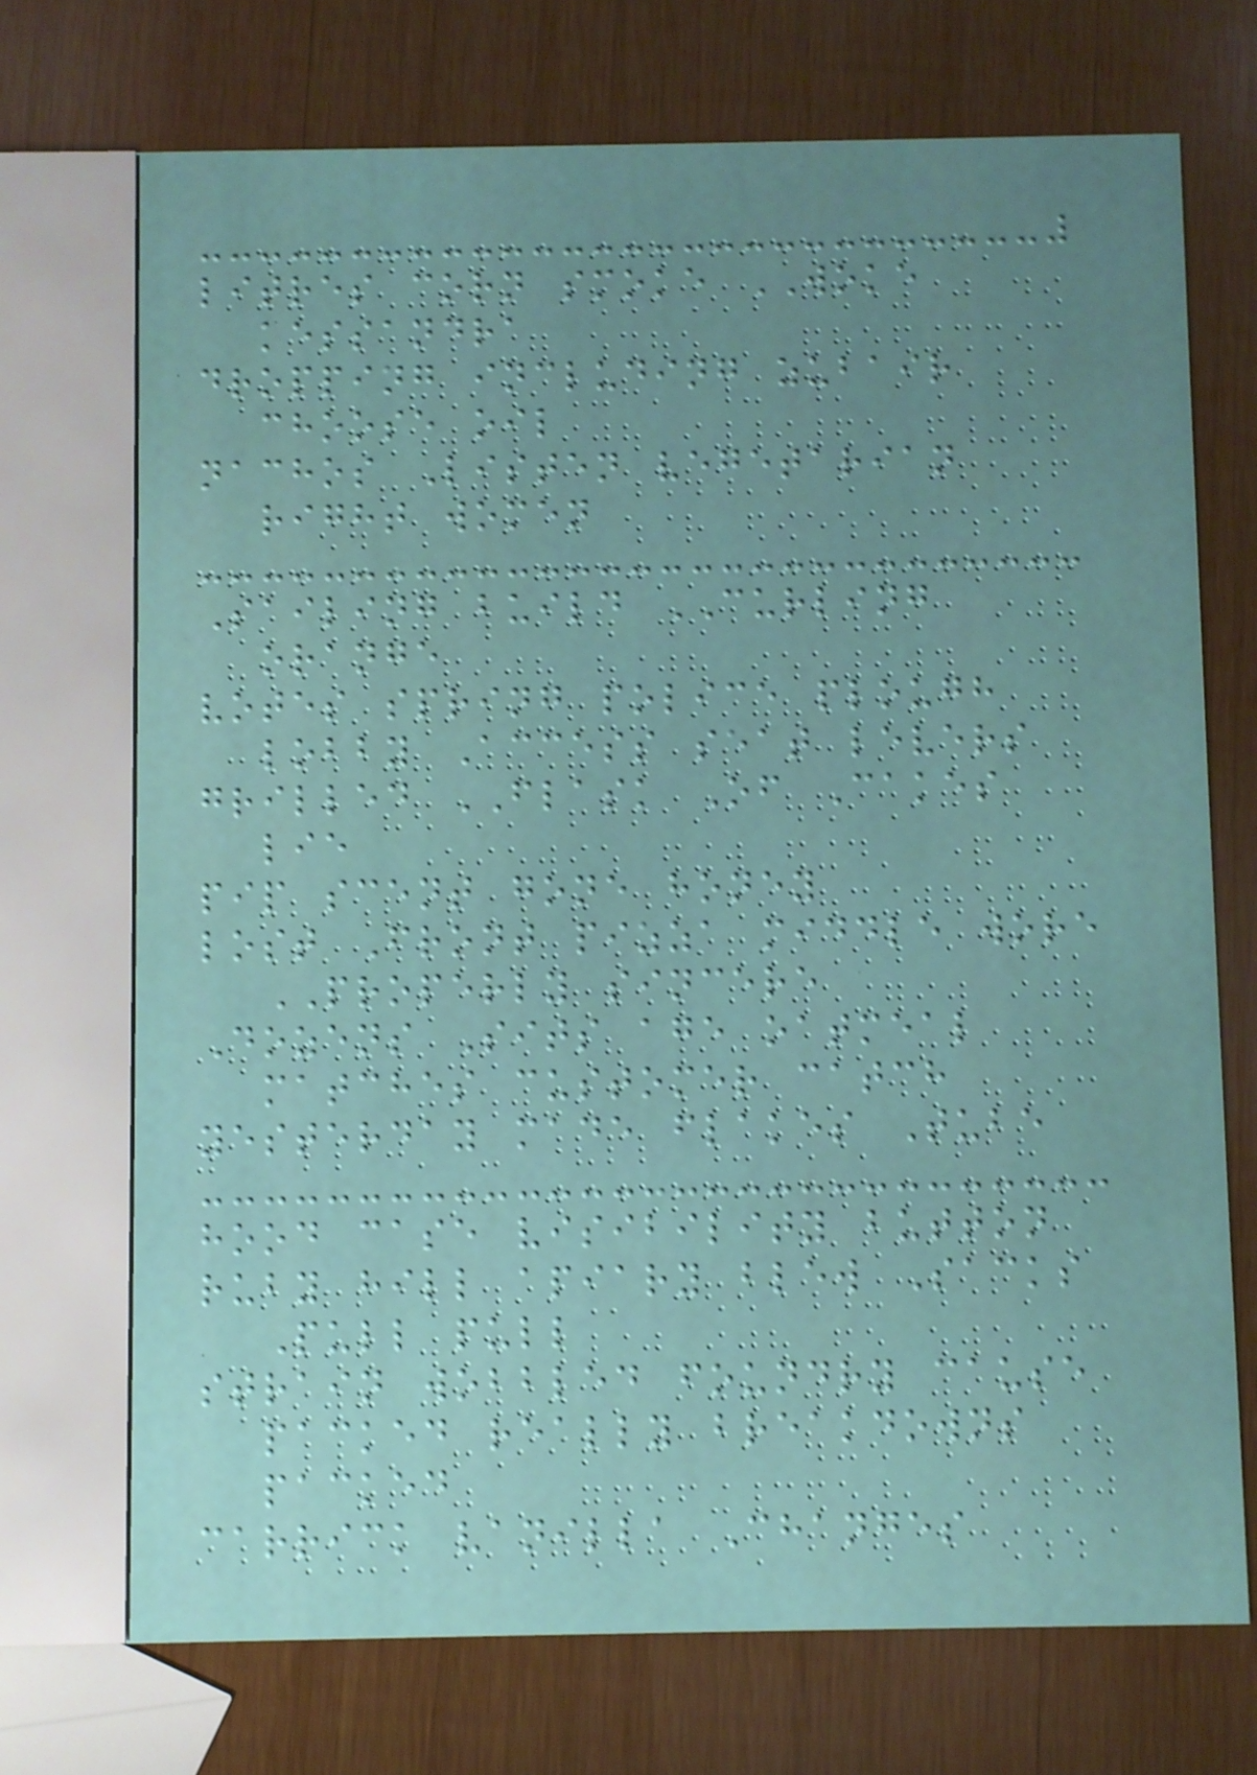litres corn smoke WOKE
kessandra
dropping including zubair
choose oil
nachos Listen vegetarian
right women
Sailing build CURLING
orange
votes spring police plough
lobby Access seat levers
grilled FLASK Of Cakes
lie
pip scent gone honey
lost Front pizza middle wore
PROPERLY sincere
Dozens Sits age oatmeal
matches customer catch
yesterday made flakes Tube
hood case visibility button
ruby hill apiary blew Sacks
Pull pull
strain wobbled foundry cause
packed really breakdowns
packed
carrick vanilla Changes
